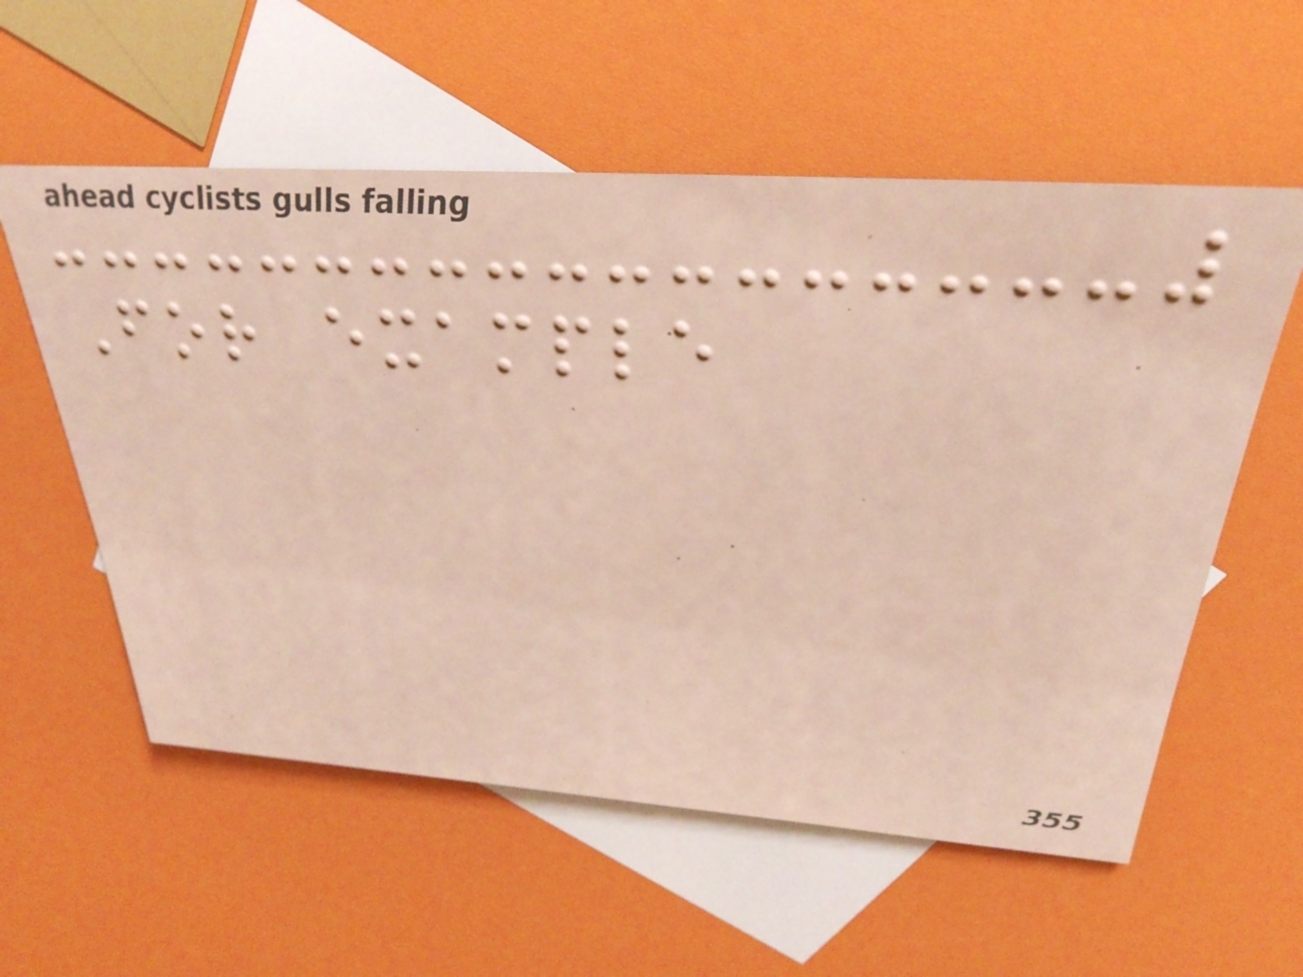For example
